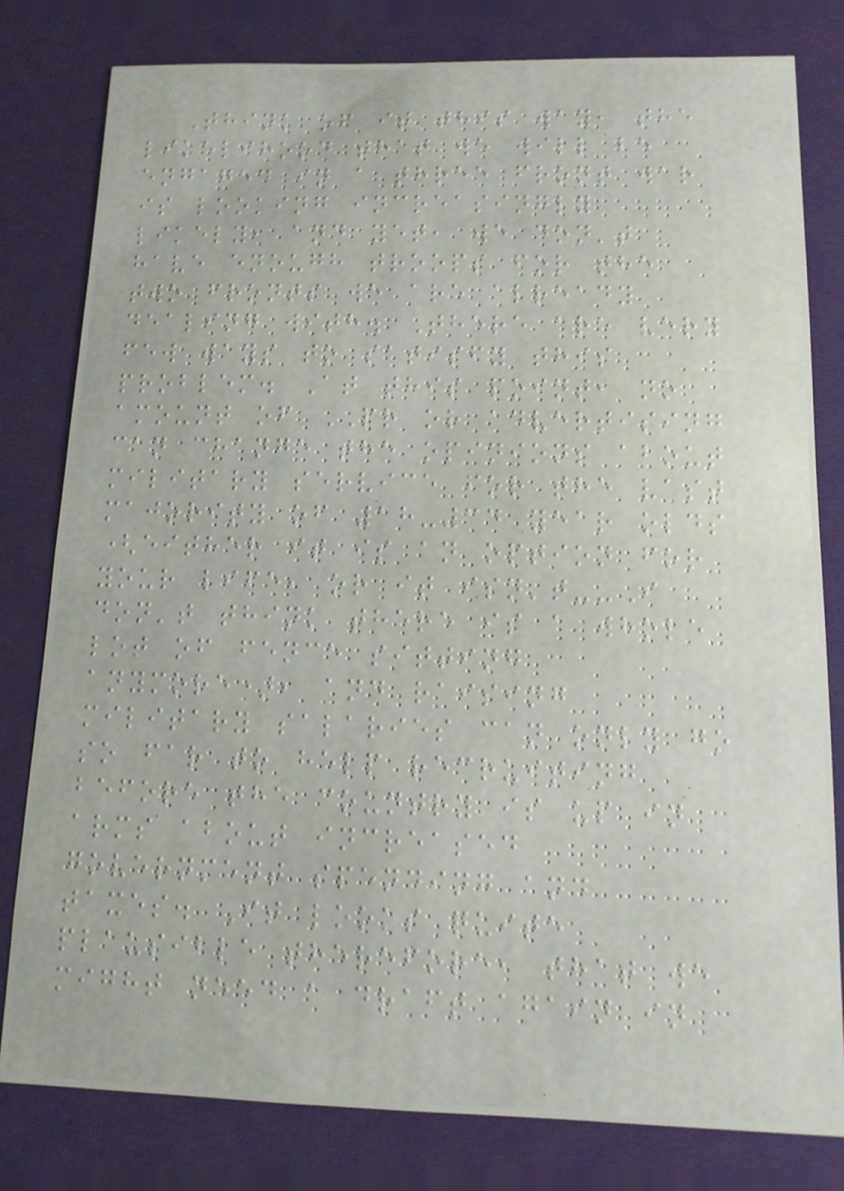Think of it this way, the
likelihood that we will be
engaged in a three front war
is looking increasingly
likely, and yet, we don't
have enough troops for the
two fronts we are already
dealing with. There are very
few ways to satisfy this
problem. At this point, no
amount of PR or advertising
can change the opinions about
military service for the vast
majority of 18-34 year olds
(either it is an option for
your life, or it isn't--I
don't think there is a whole
lot of fence sitting
anymore), and raising
military salaries can only go
so far to help recruiting
before the country is up in
arms about increased
government spending and
taxes. It looks quite
plausible therefore, that we
might need a draft again in
